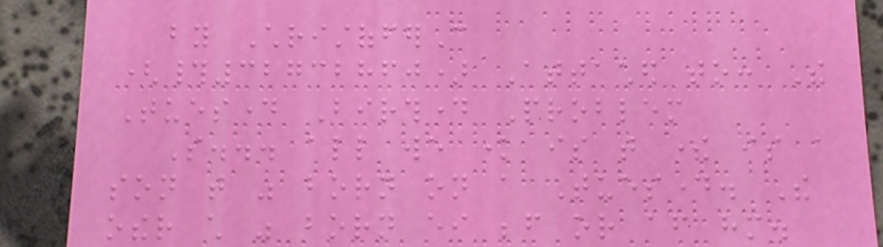by ChristofferC
(#32732860) Attached to: The
Tuesday Birthday Problem
So... all we know is that there is a
son that was born on a Tuesday. The
other child was born either before or after him.
